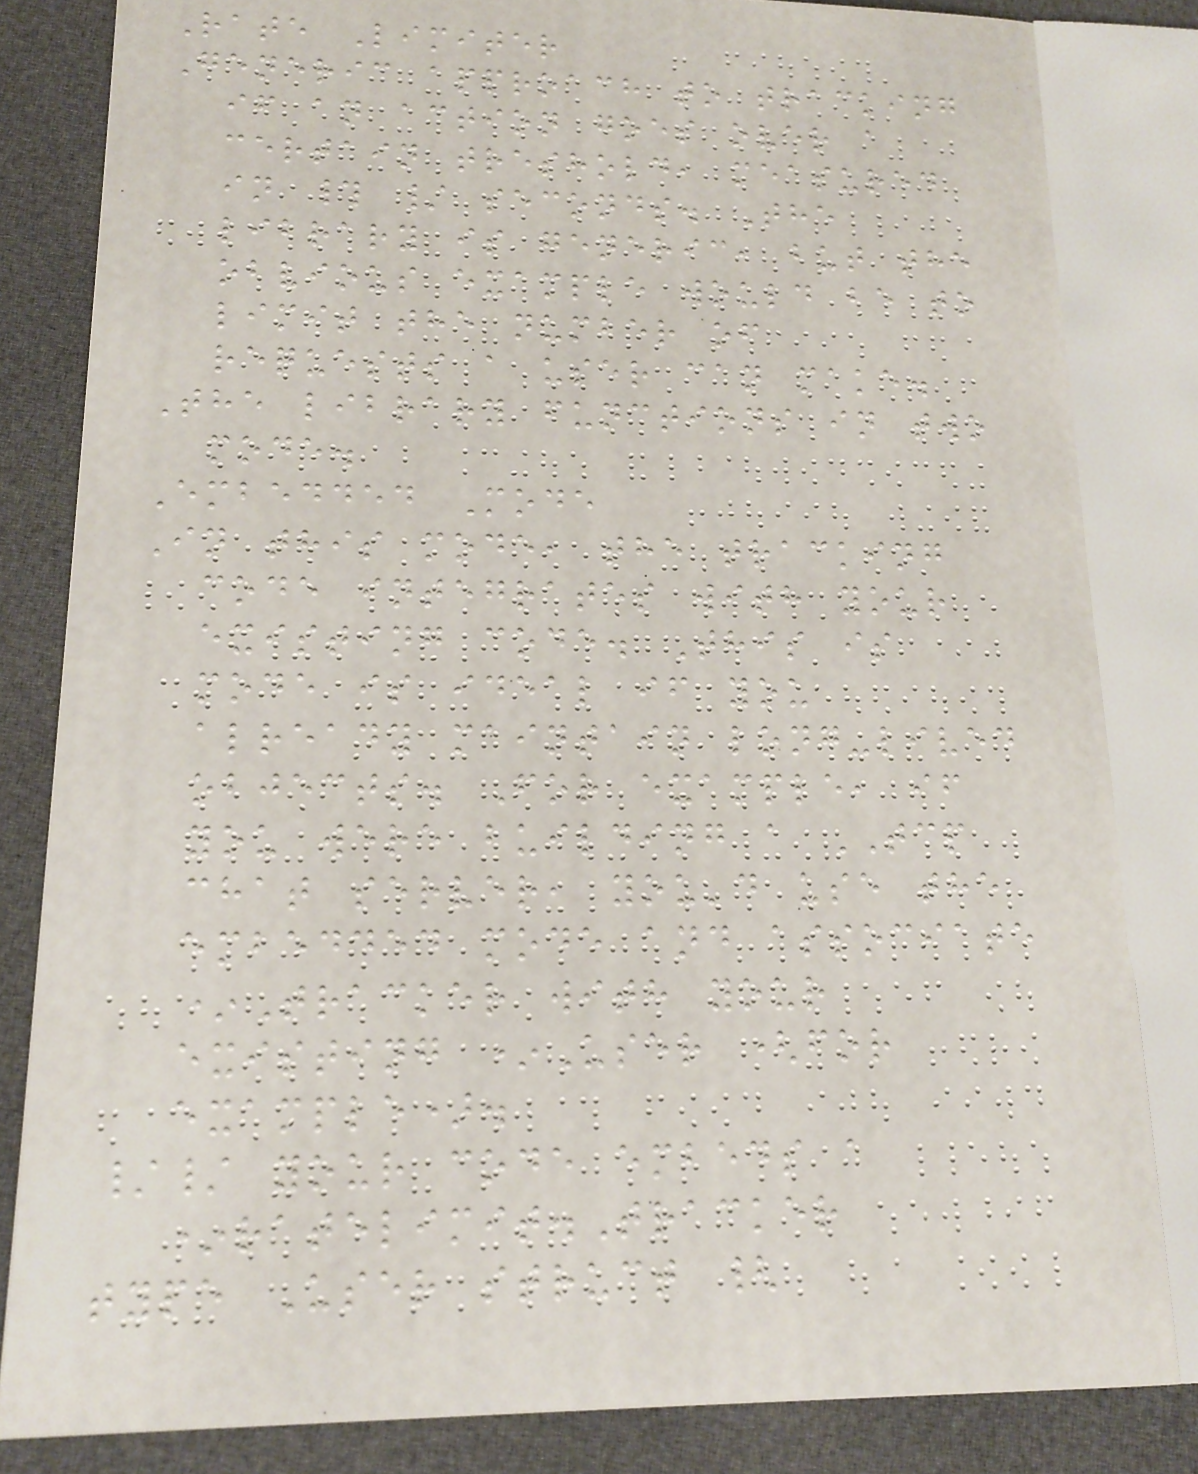Rate Limiter
Generic approach to tracking
if an action goes over a
certain treshold, measured
in # / seconds. The
library is generic, but the
obvious example would be to
limit the number of
requests a user can make.
The library functions in two
mode.
Embedded Mode
In this mode, the tracking
code integrates with your
existing code. This is
mode is ideal if you
already maintain long-lived
objects. For example, if
you were building a TCP
chat server, you'd use the
embedded mode and associate
*Tracker with your
existing *User (for
example).
// your code embeds a
*ratelimit.Tracker
type User struct {
